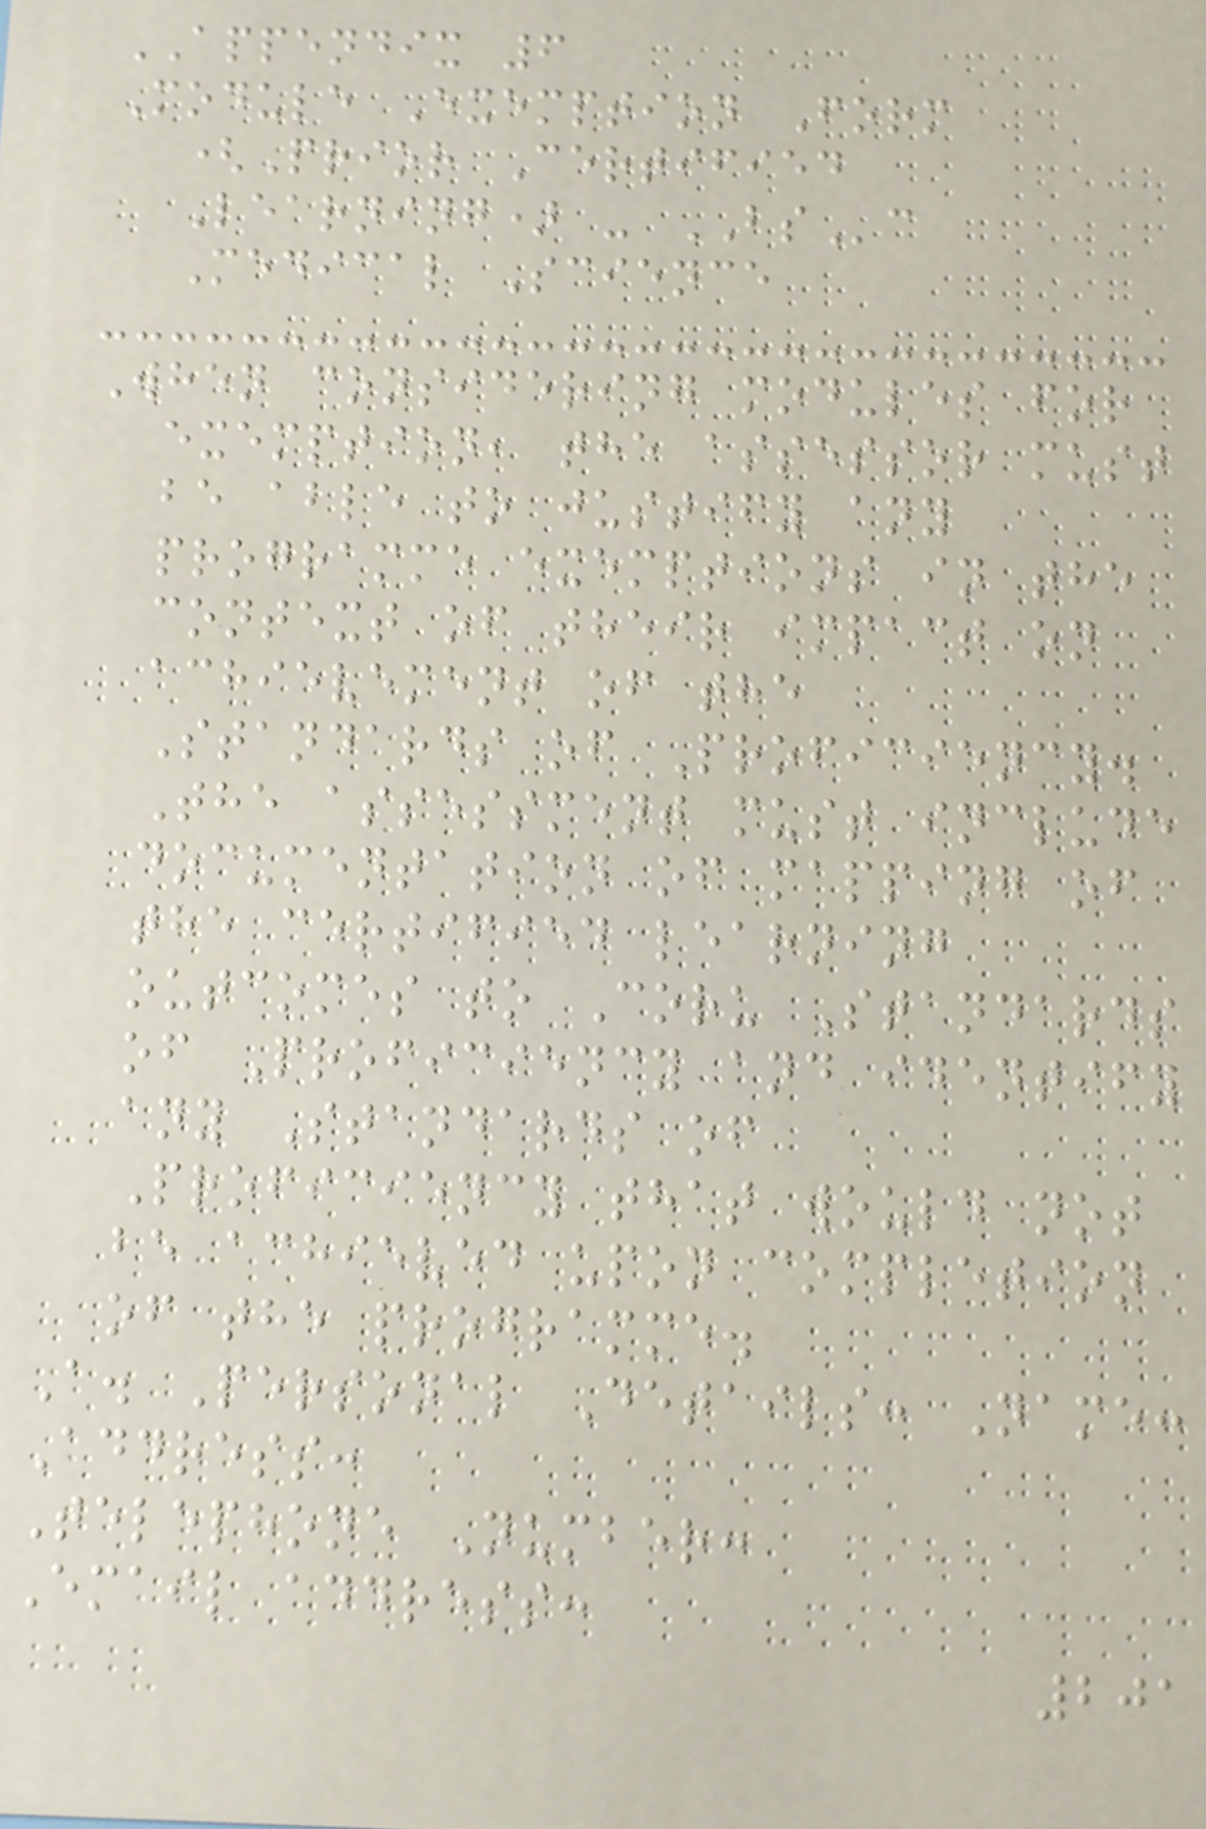APPENDIX 6
Module Exemption Form
(Prior Certified
Learning) - BSc
Medical Science
When considering modules for
exemption, the assessor must
be able to justify any
programme exemptions in the
context of their impact on
achievement of the
Standards of Proficiency.
The assessment must include
documentation of mapping of
the certified learning
outcomes to Coru Standards
of Proficiency and identify
any Standards of
Proficiency that would not
be achieved upon completion
of the programme.
A. Personal Details: Name:
Address:
Telephone Number:
Email address:
201
